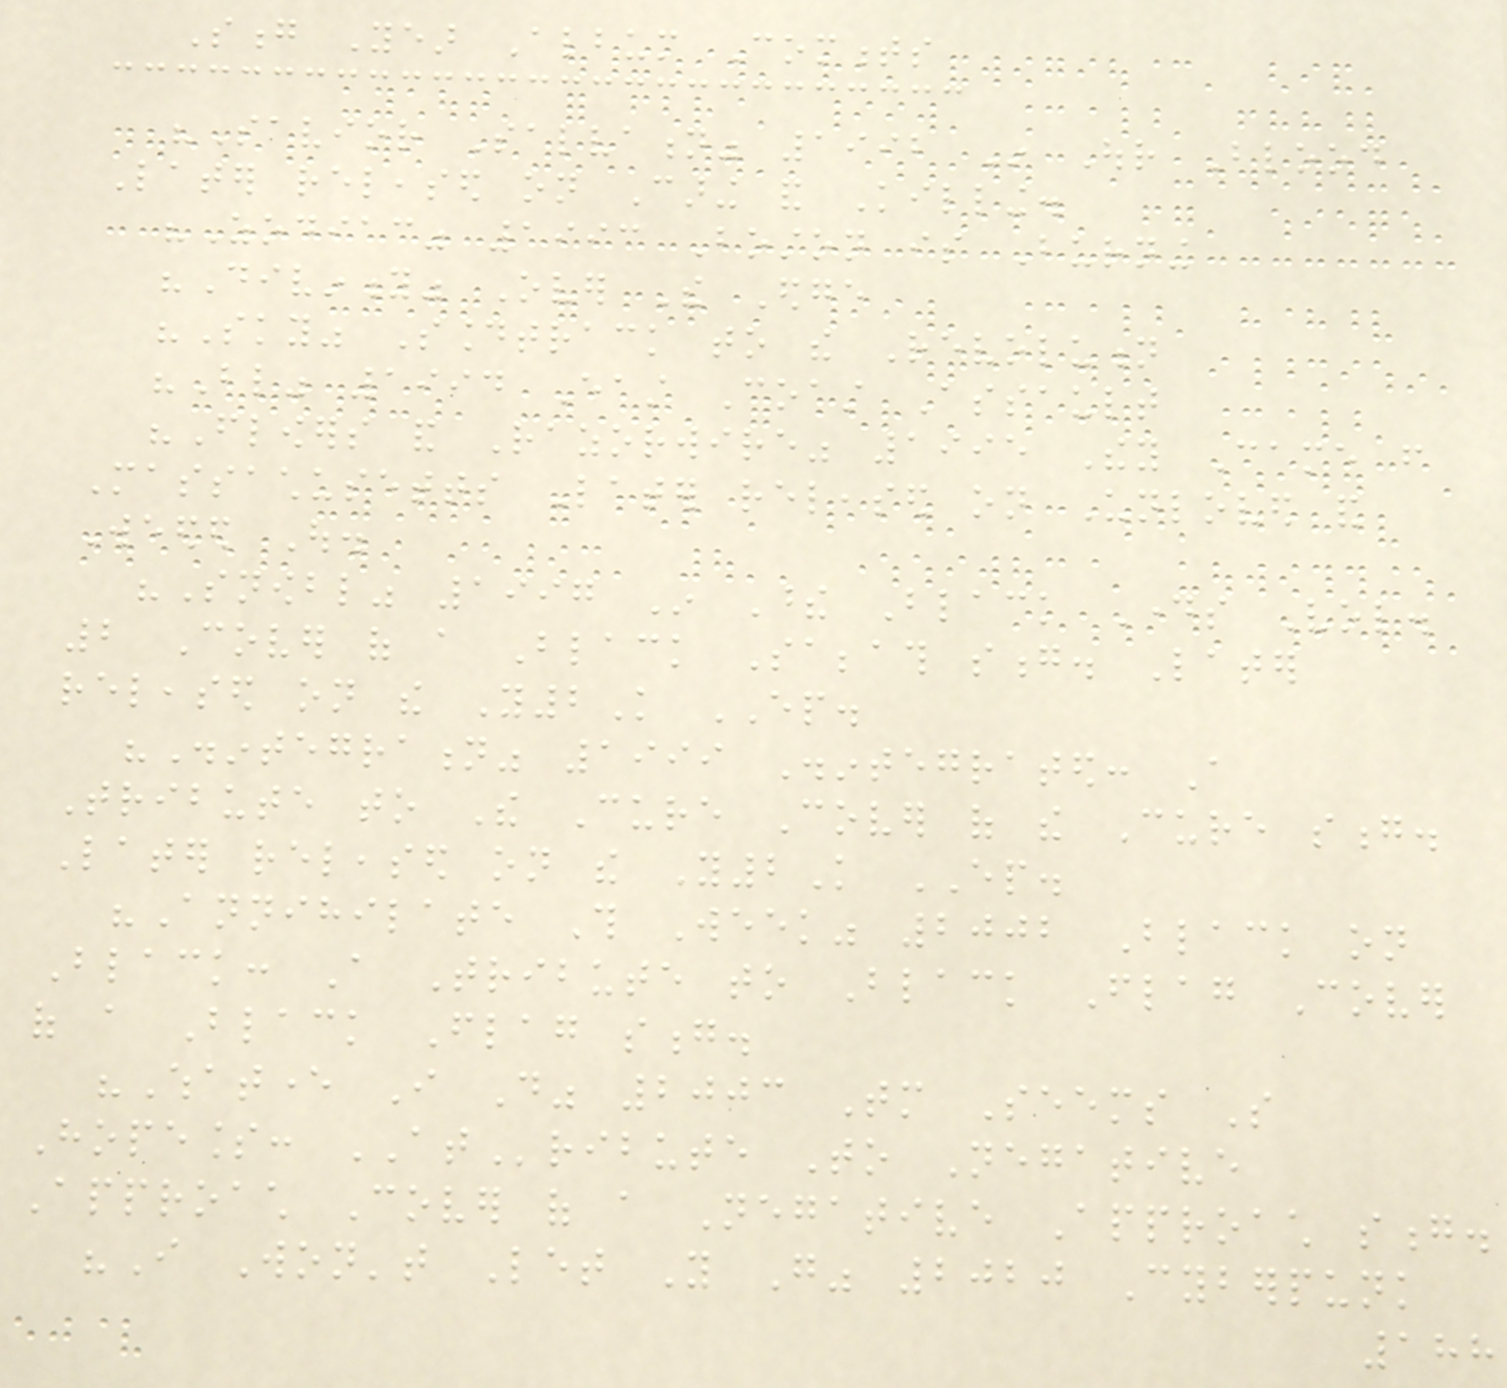Song Year Album Comments
"Savior Salvation" 1992 In Our Blood
Later released on Caring and Killing.
"Zodiac" 1993 Boston is Burning
"Divinity" Over The Edge
"Sky" Soundtrack to the Revolution
"Blind" 1994 East Coast Assault
"Flowers and Razorwire" 1995 They Came from
Massachusetts Later released on Unloved and
Weeded Out.
"Snowblind" 1997 In These Black Days Vol.
2 Cover of a Black Sabbath song. Later
released on the Y2K EP.
"Disintegration" 1999 Disintegrated: A
Tribute to The Cure Cover of the Cure song.
Later released on the Y2K EP.
"Annihilate This Week" 2002 Black on
Black: A Tribute to Black Flag Cover
of a Black Flag song.
"Whatever I Do" 2003 Tomorrow Seems So
Hopeless: ATribute To Negative
Approach Cover of a Negative Approach song.
"I Won't Let You Go" 2020 Cyberpunk
188
